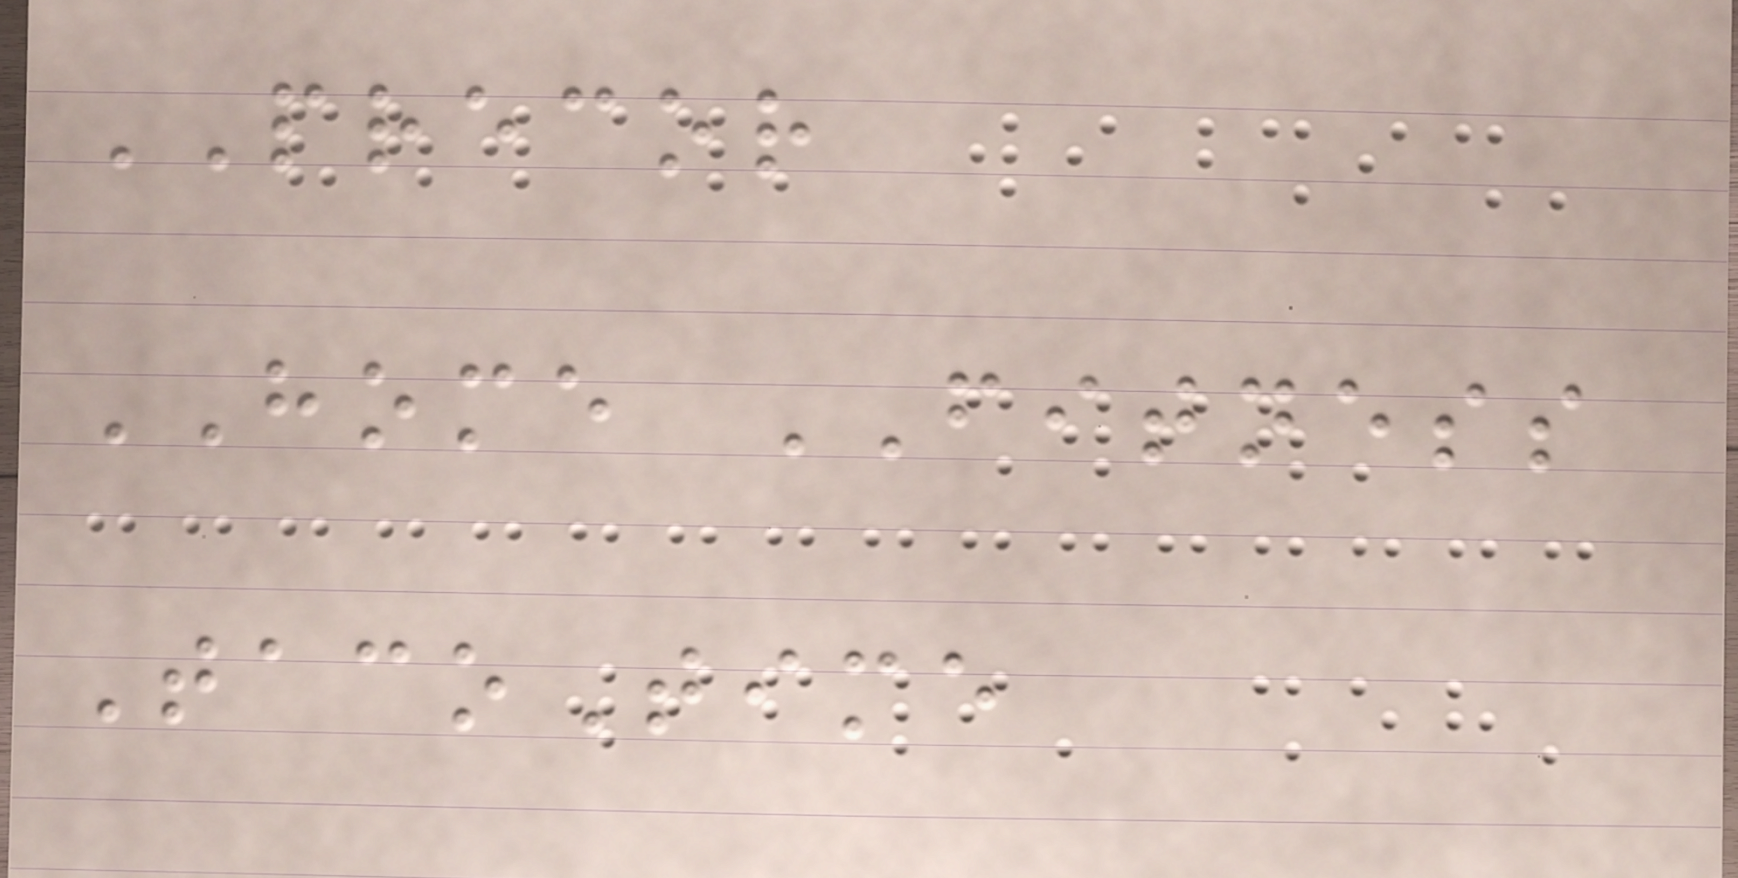PRECOR
HOME FITNESS
TacoTime
